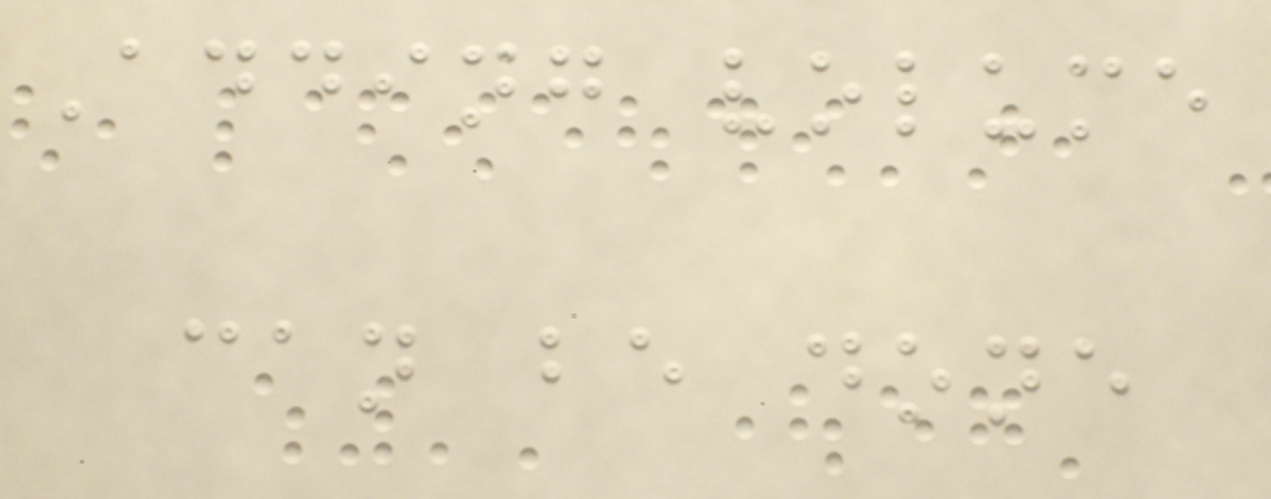Adding volume
can be done
